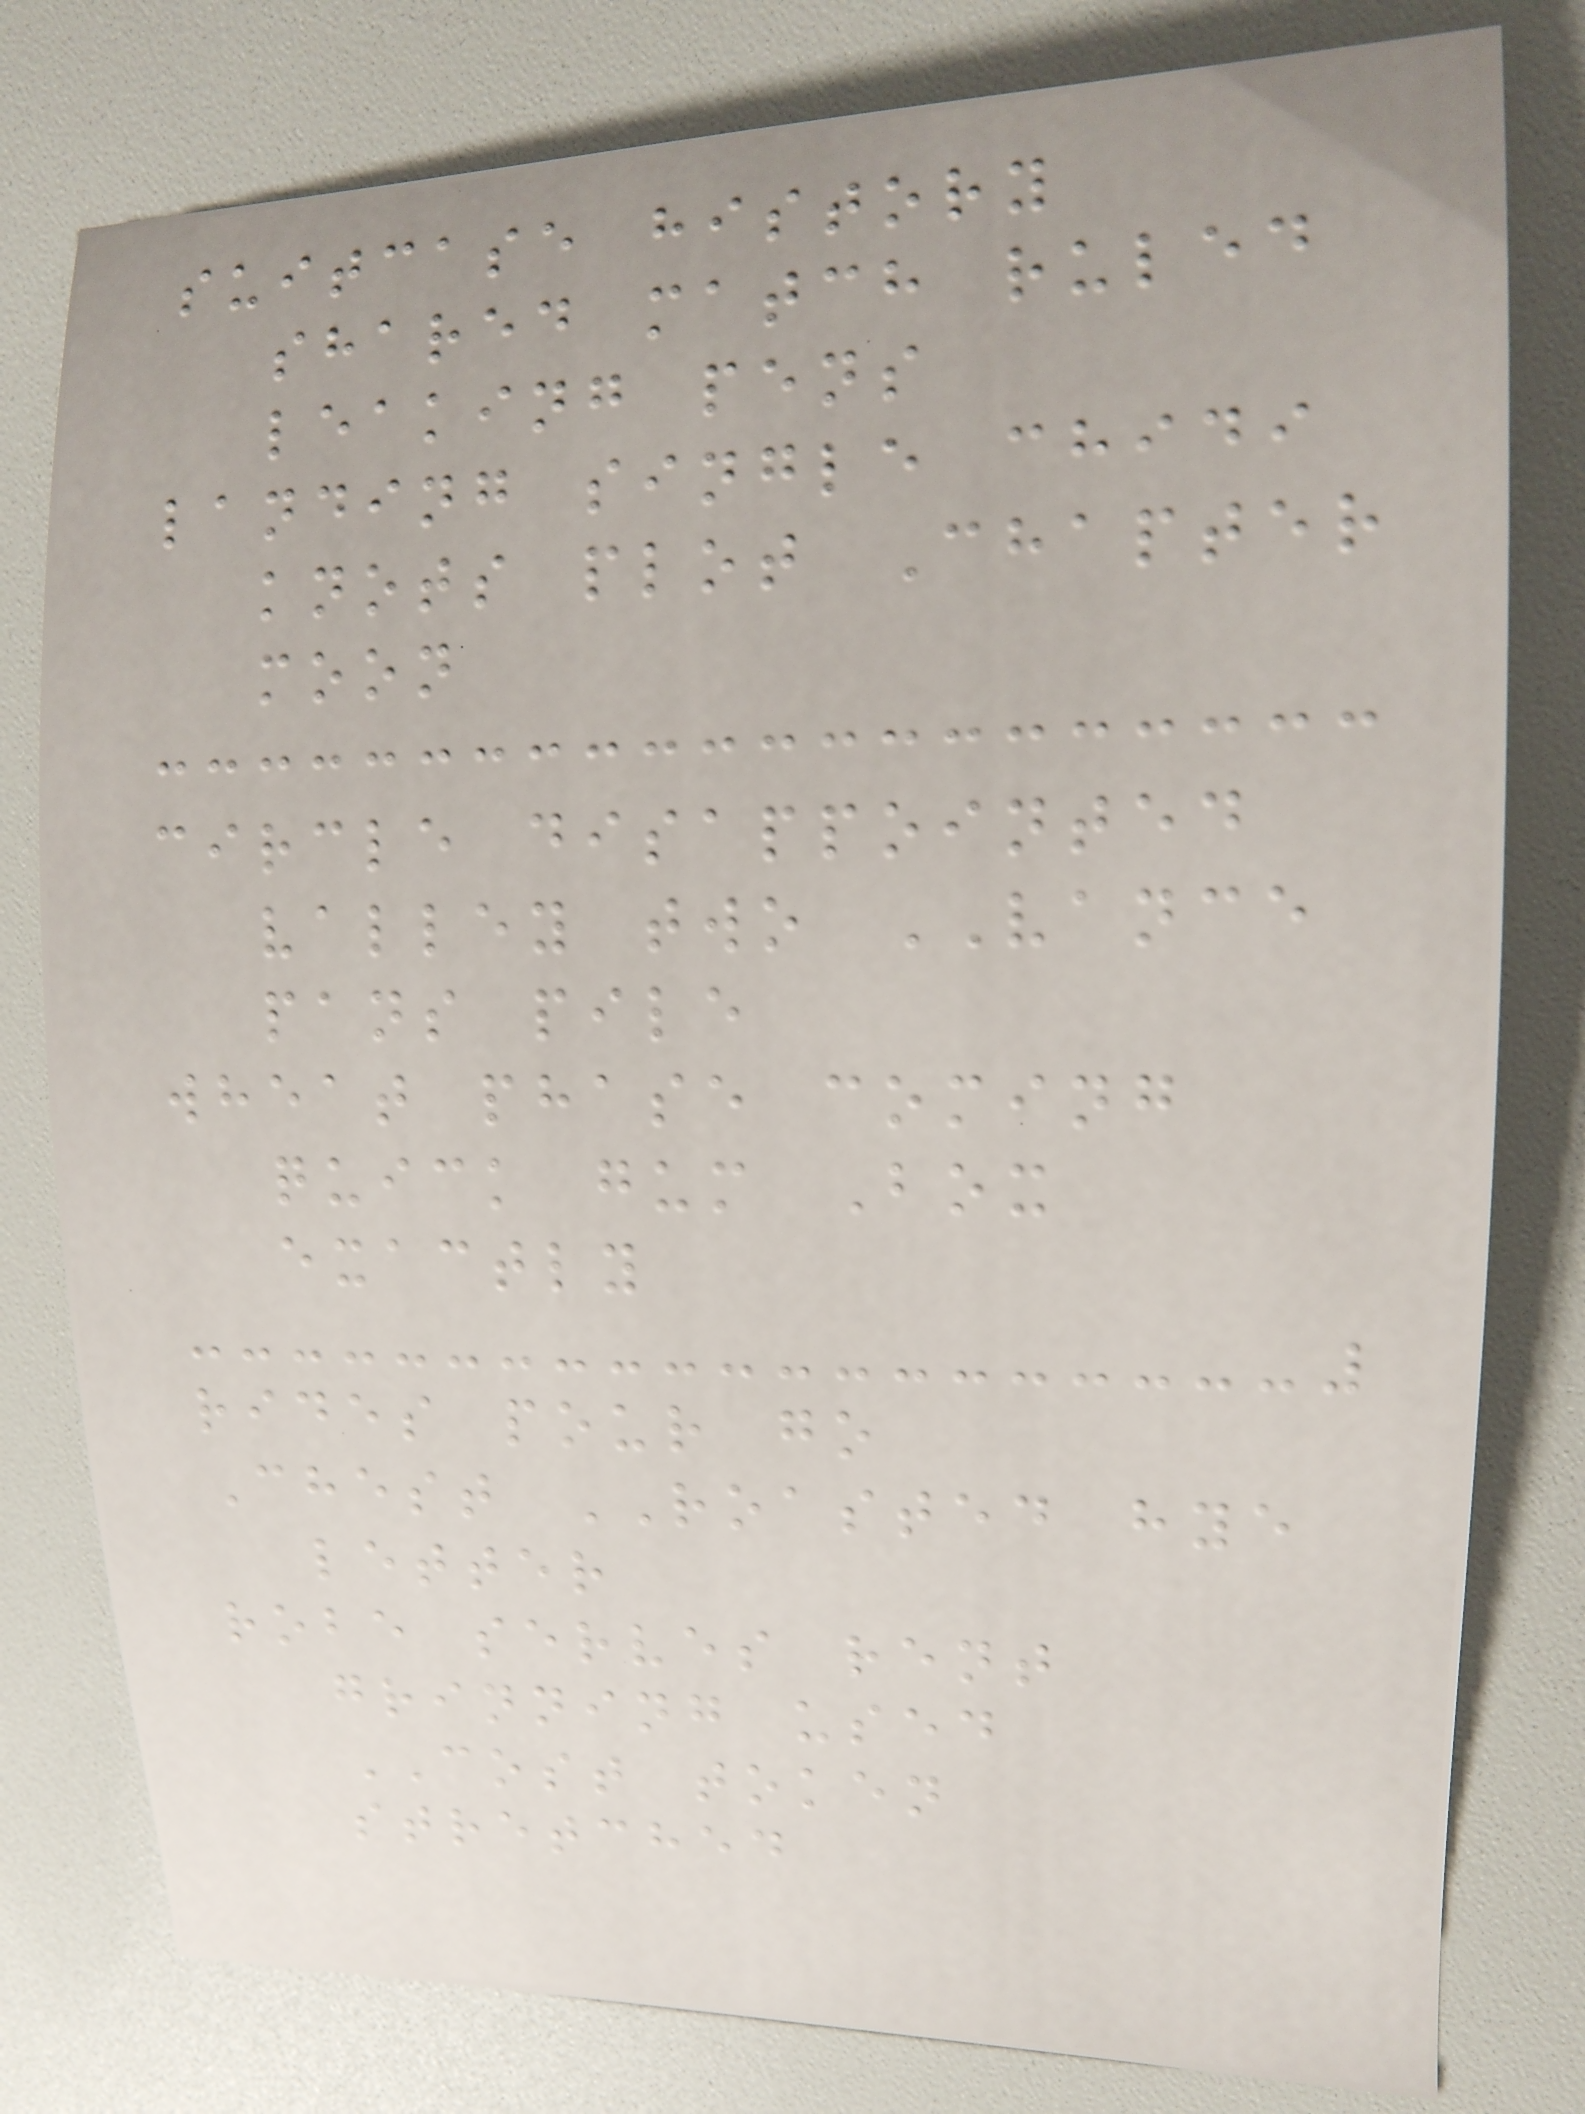suitcase history
shared match ruled
leaking pens
landing single chidi
knots plot Chapter
moon
circle disappointed
valley two VANCE
pans pile
wheat phase coming
quick gum Box
exactly
rides pour go
Chest ROASTED hye
letter
robe serves rent
grinning used
COST token
stretched
